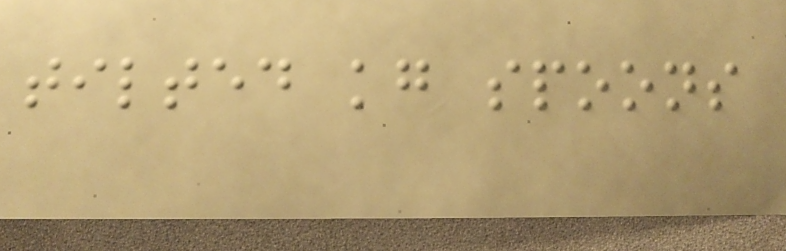tilted kg spoons
